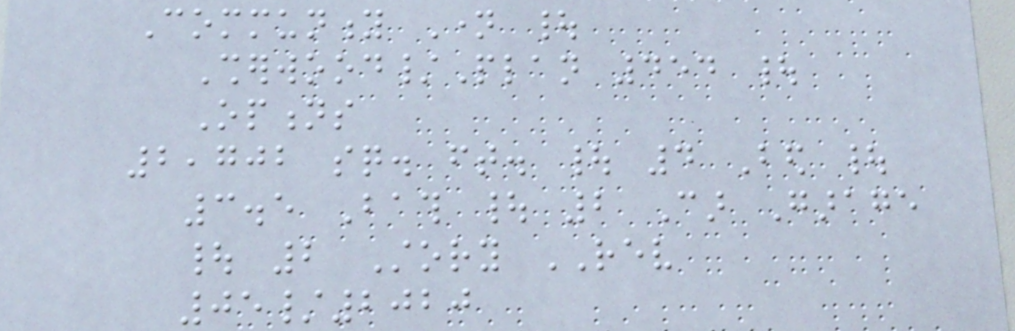Community Name |
Sherwood/Plan 454 |
Options
2,702 sq. ft. | 4 Bed |
3.5 Bath | 2 Car Garage
| 2 Story REV
05/2020
